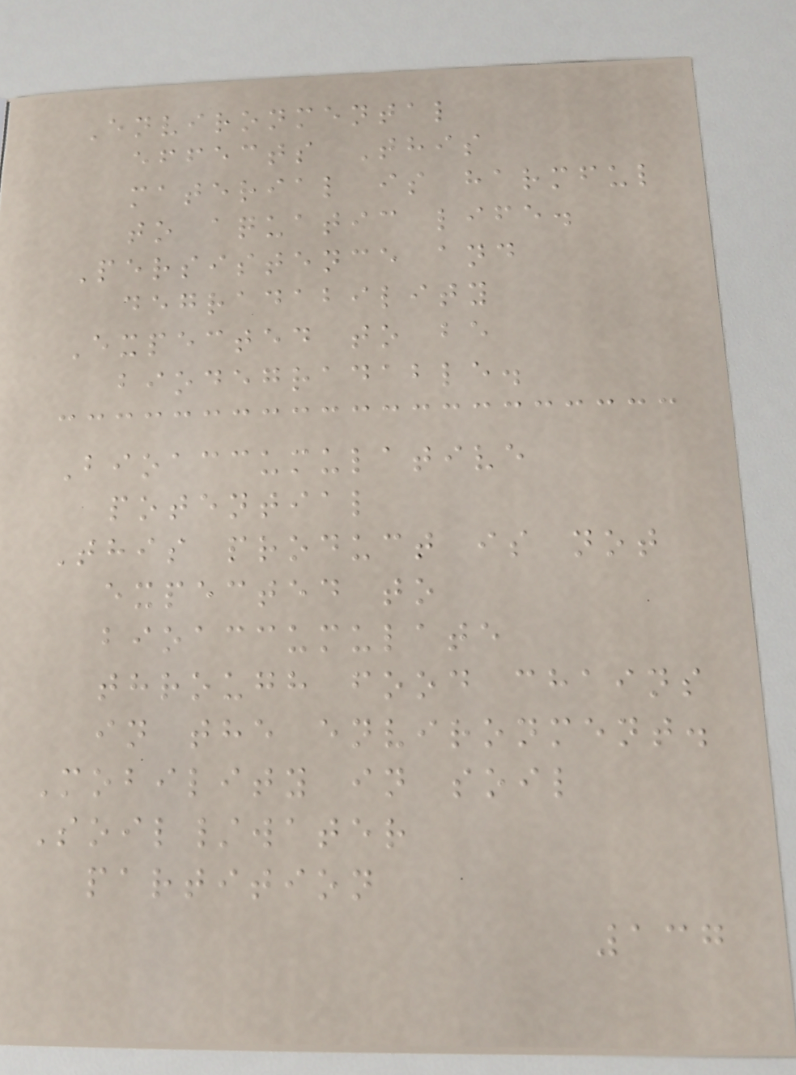Environmental
effects This
material is harmful
to aquatic life.
Persistence and
degradability
Expected to be
biodegradable.
Bioaccumulative
potential
This product is not
expected to
bioaccumulate
through food chains
in the environment.
Mobility in soil
Soil/water
partition
137
